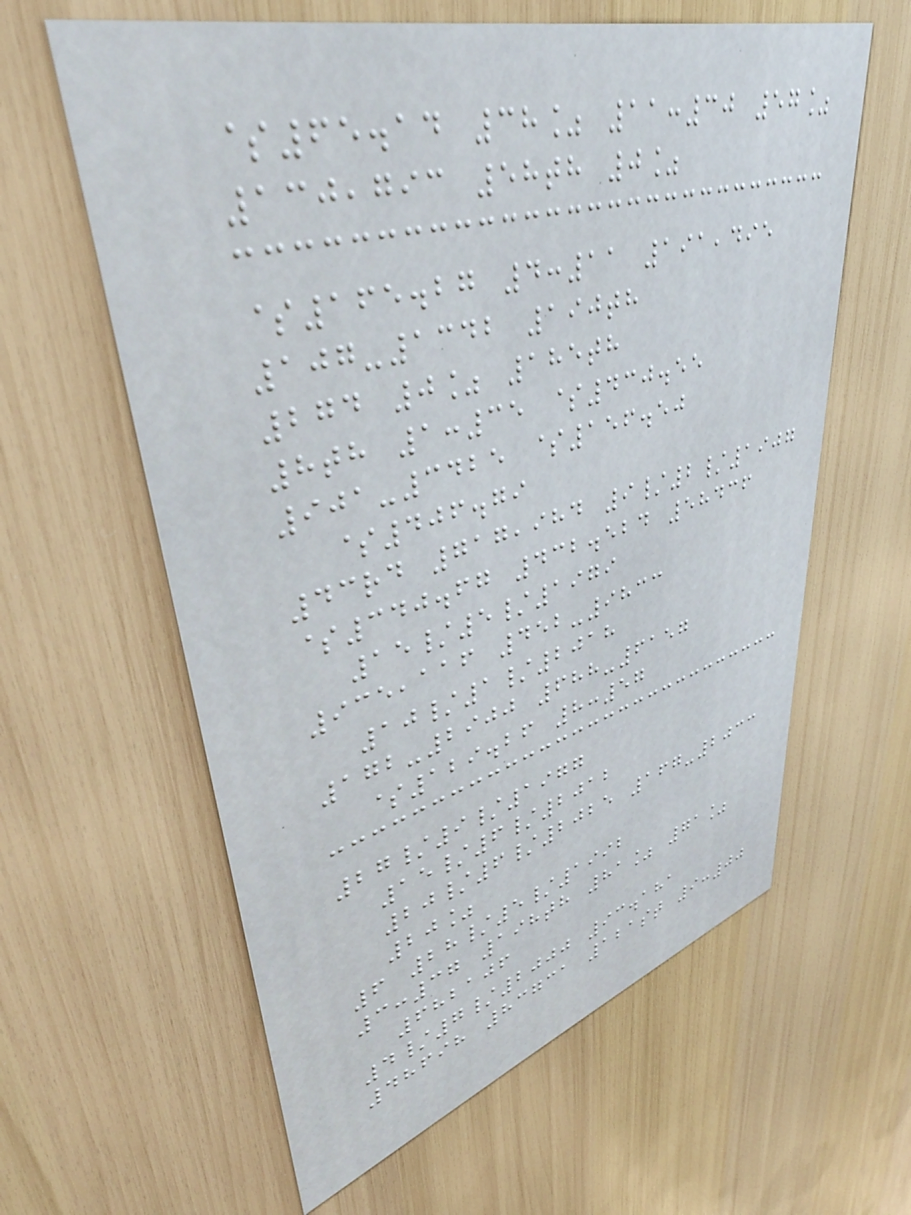$65.14 38% 11:30 57%
130,793 58th 0%
$165.27 4:11 191,495
107-1342 190th
274 0% 185th
8th 1:35 $430.55
901-3425 $156.50
$406.79
43rd 717,984 9/2/1907
$340.67 432.524 58436
15/5/1979
935,116 452-9833
10/1/2018
172-2900 688-6157
$129.26 8:57
27/9/1977
15/6/2012
20/6/2025 167-2033
20%
6 28/5/1992
3:37 198th 81% 71%
682106
4/7/2000 93.181
48698 83731 121st 9:00
